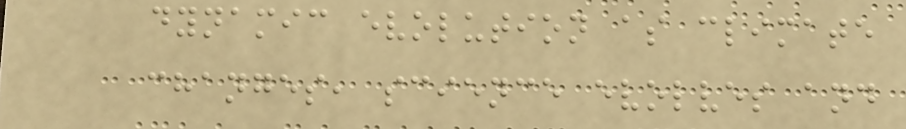dynamic evolution as climate
changes, science evolves and
